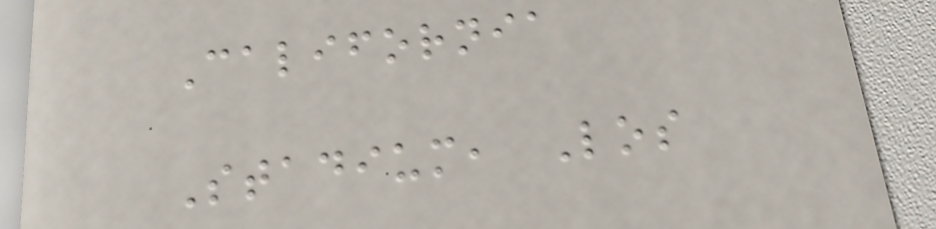California
Stadium, Los
